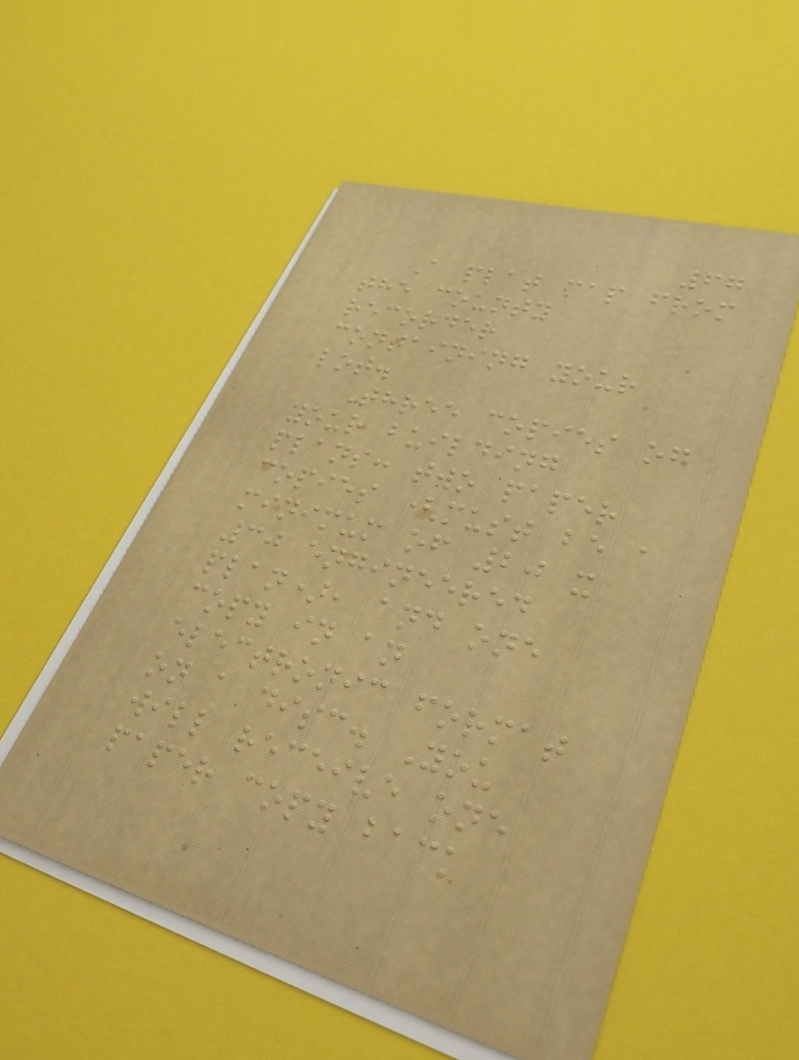67
A plat map from
the county
recorder
containing your
lot.
Three copies of
your building
plans: two paper
copies (must be a
minimum of 20 x
30 engineered
plan), and one
copy in an
electronic format
on a disc. You
will receive one
paper copy back
